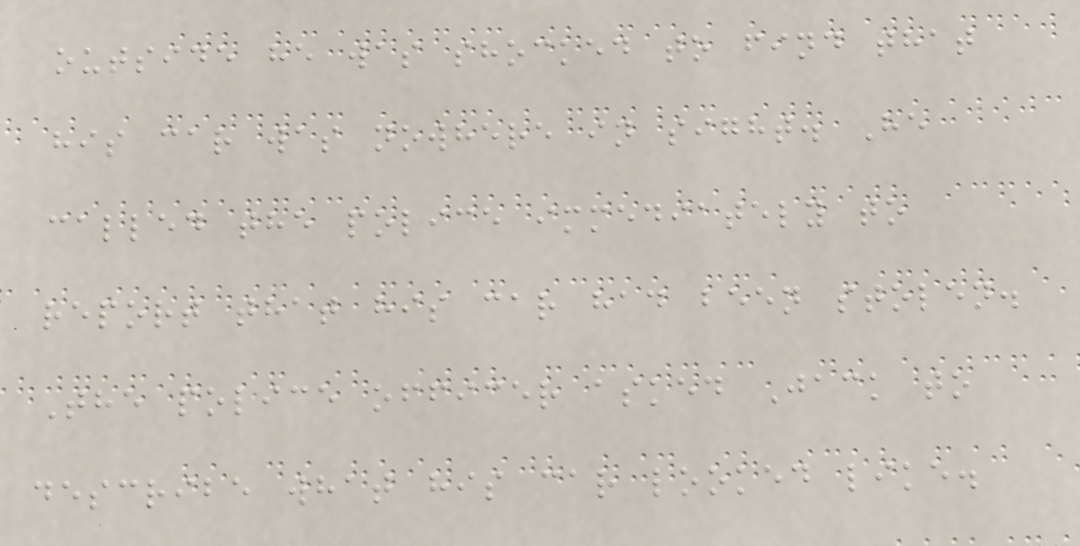outside he was shocked to find that
his car was nowhere in sight. He
called the police immediately to
report that his car had been stolen.
The police officer asked Jack to
describe what his car looked like.
